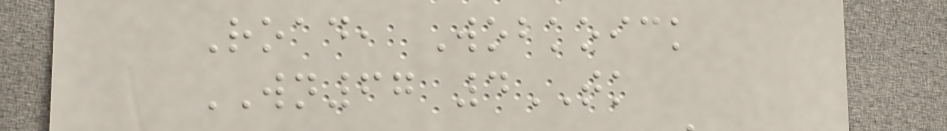Road, Wobkoick
WN67 4TK
